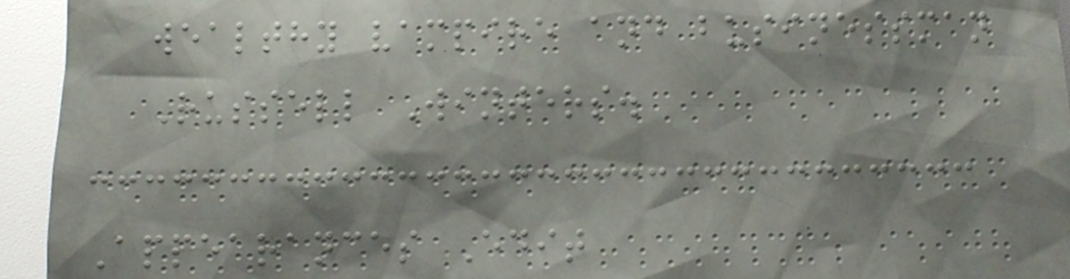wealthy vampire and businessman
Russell Winters.
Appearances Edit
